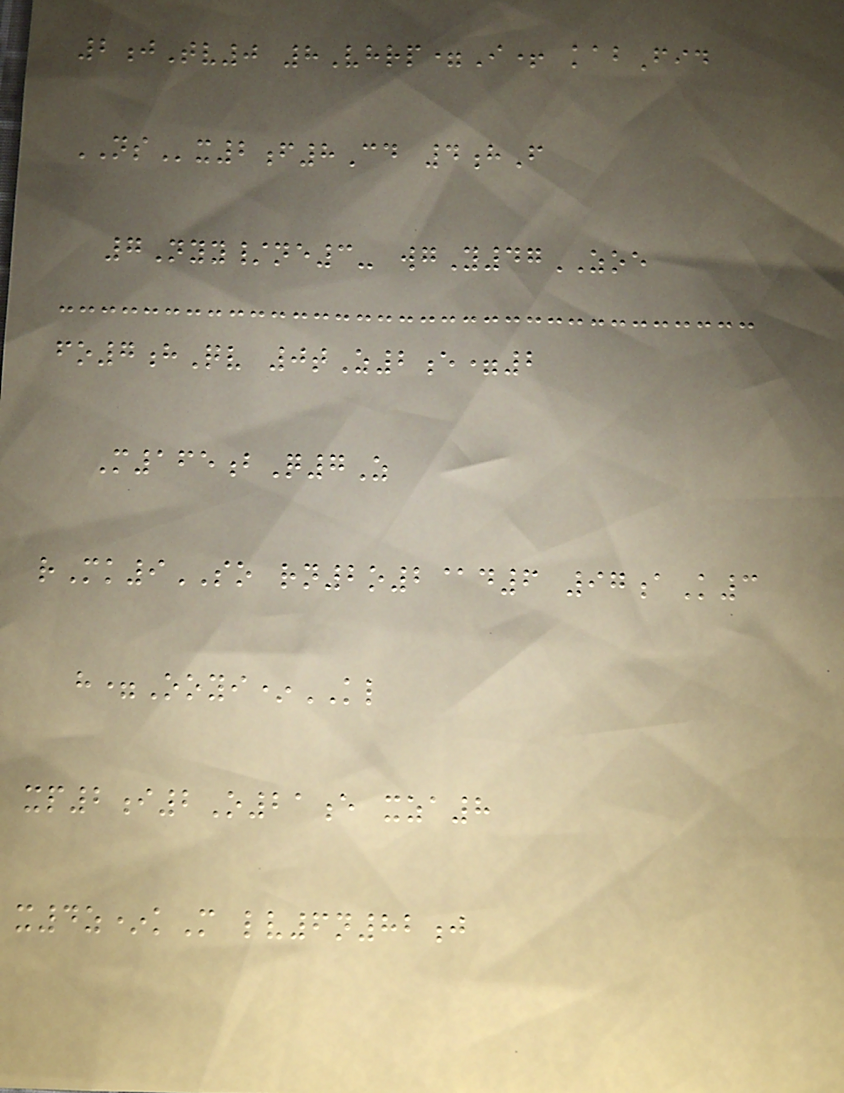2jTv0 8Vhrp=I+ kabFid
NSx2f8Cd 4hF
7Nyy/ne3- wgY47ZOE
fo7hQv 0tZ2e=2
M165bQ7Z
rMk9SO rn2o2@d6 97aK3
h=Ooyi*KL
xp2i2O21e xza8
x4z*kM lv6n82j
